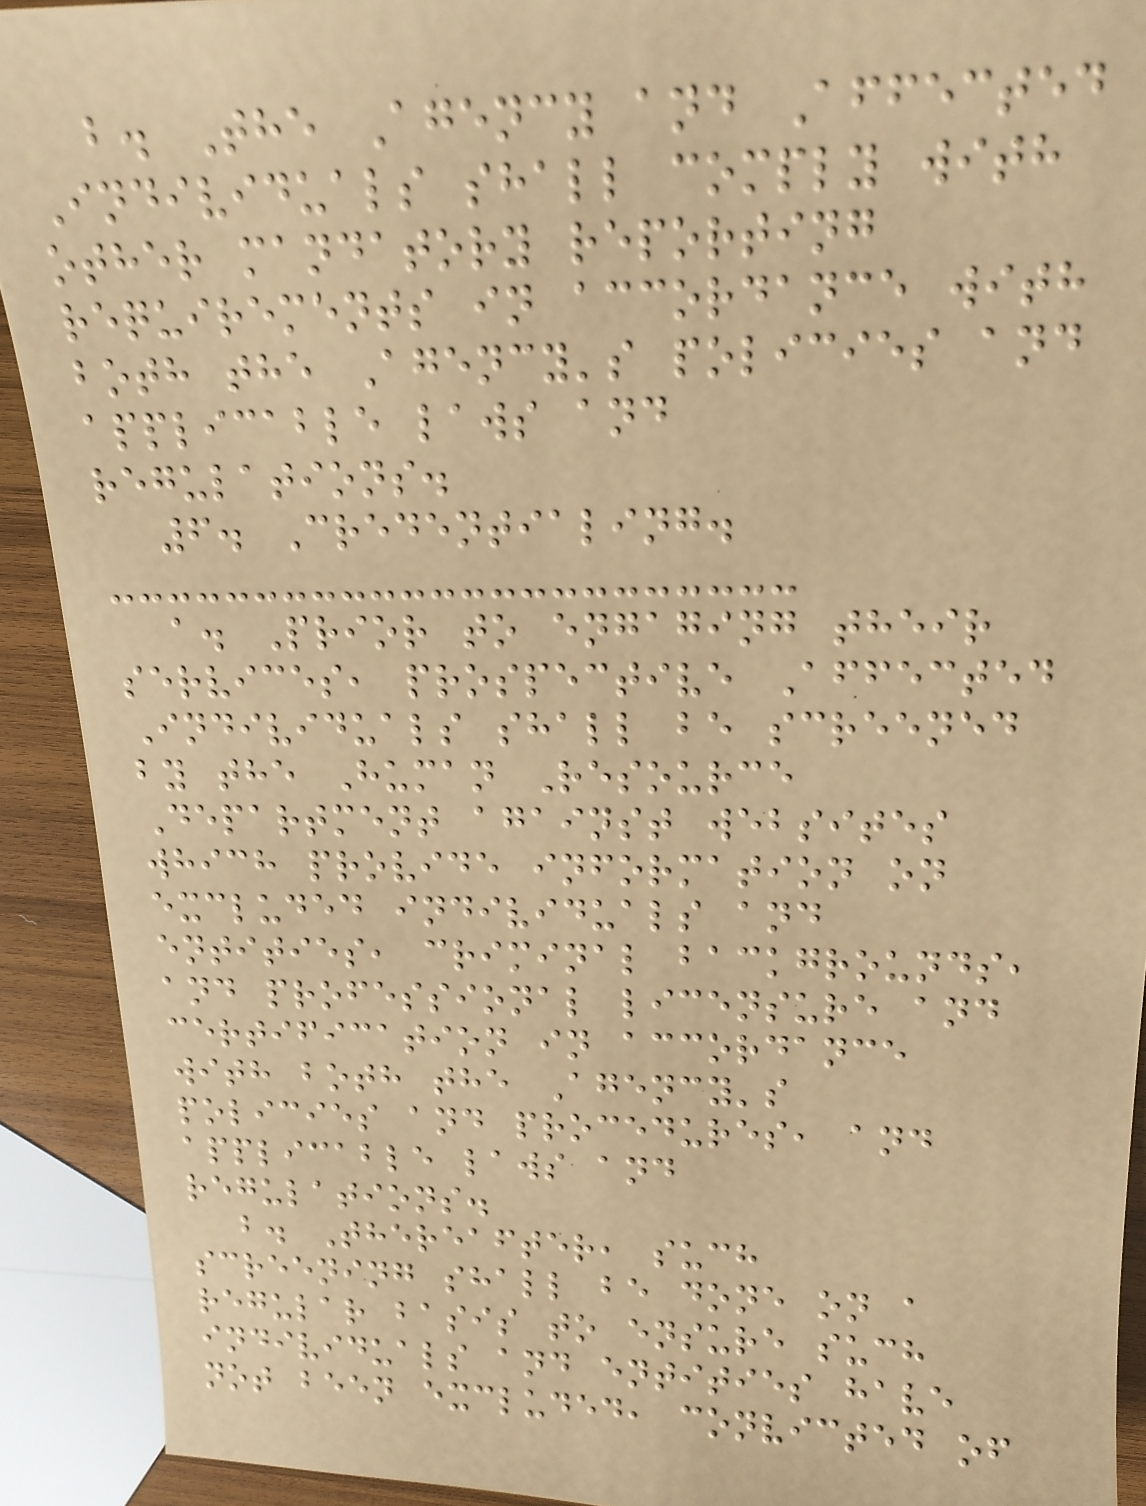b. The Agency and Affected
Individuals shall comply with
other mandatory reporting
requirements in accordance with
both the Agency's policies and
applicable laws and
regulations.
6. Credentialing.
a. Prior to engaging their
services, prospective Affected
Individuals shall be screened
by the Human Resource
Department against websites
which provide information on
excluded individuals and
entities, criminal backgrounds,
and professional licensure and
certification in accordance
with both the Agency's
policies and procedures, and
applicable laws and
regulations.
b. Thereafter, such
screening shall be done on a
regular basis to ensure such
individuals and entities have
not been excluded, convicted of
